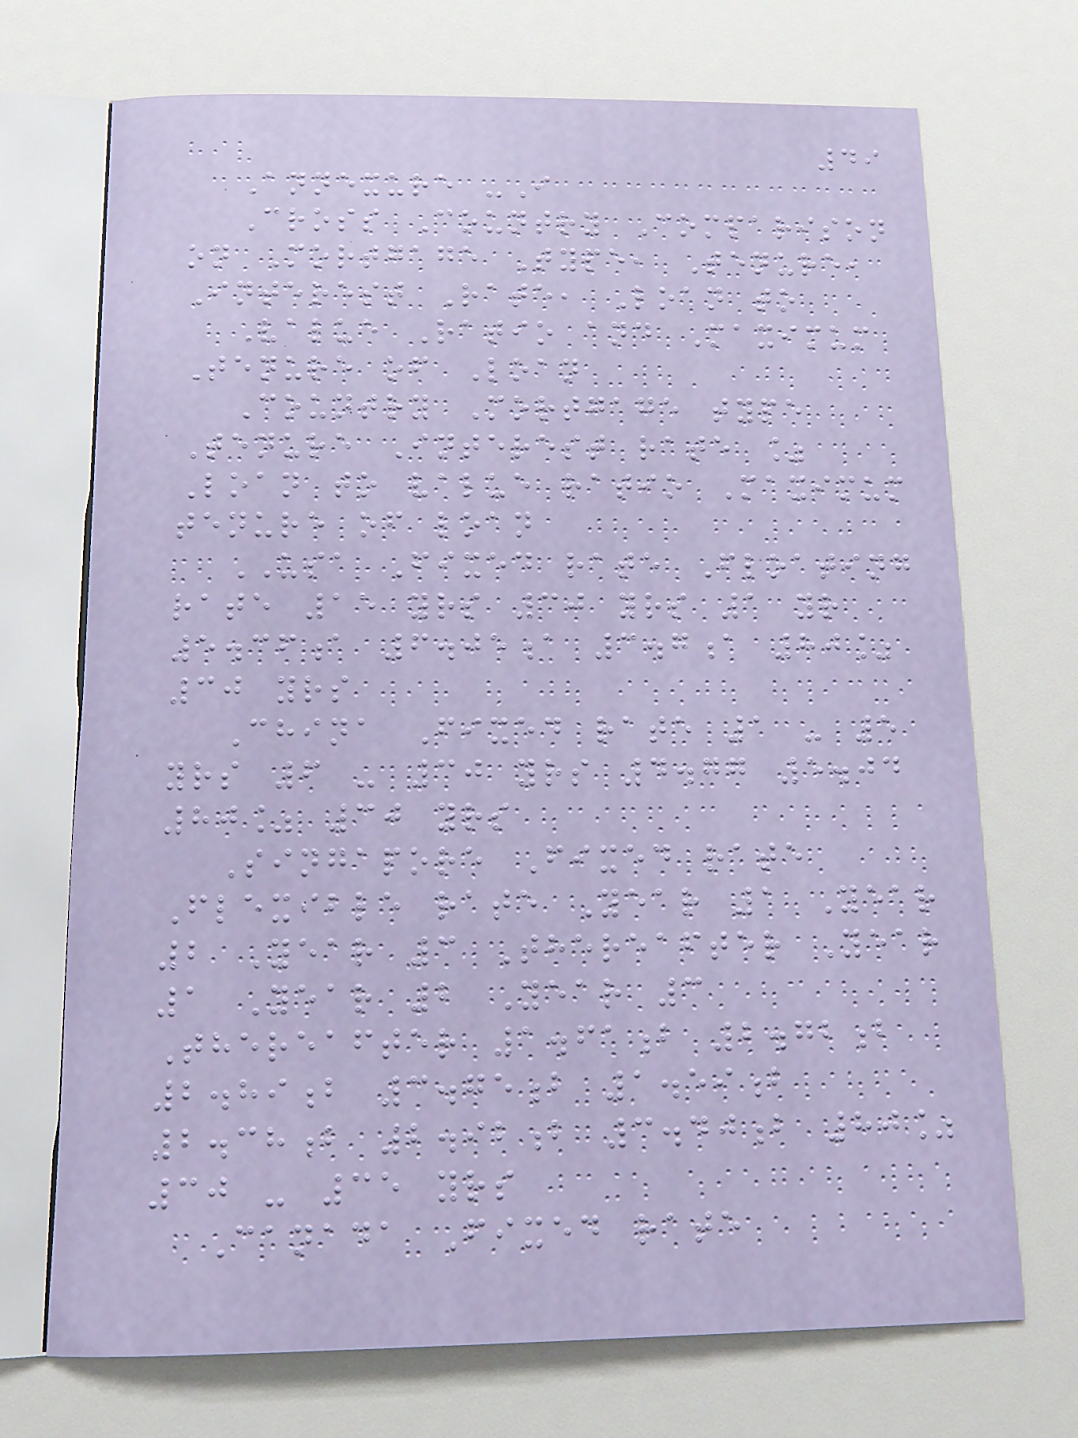49
Annexure -I
Cross Country Comparison
on Mortgage Type, Tenure,
Interest Rate, Loan to
Value Ratio and Maximum
Tenure of Loan
Country Mortgage type
Tenure Interest rate %
Loan to value ratio Maximum
tenure of loan
USA Fixed rate Floating
rate 15 yrs 30 yrs 1 yr
5.36a 6.05a 3.7a 80%
30 yrs
China Fixed rate 1 - 5
yrs 6 - 30 yrs 4.77 5.04
80% 30 yrs
Singapore Fixed rate
Flexible rate Year 1 Year
2 Year 3 Thereafter Year
1 Year 2 Year 3
Thereafter 1.61b 2.72b
2.89b 3.75b 1.59b
2.38b 2.92b 3.40b 80%
30 - 35 yrs
Canada Fixed rate
